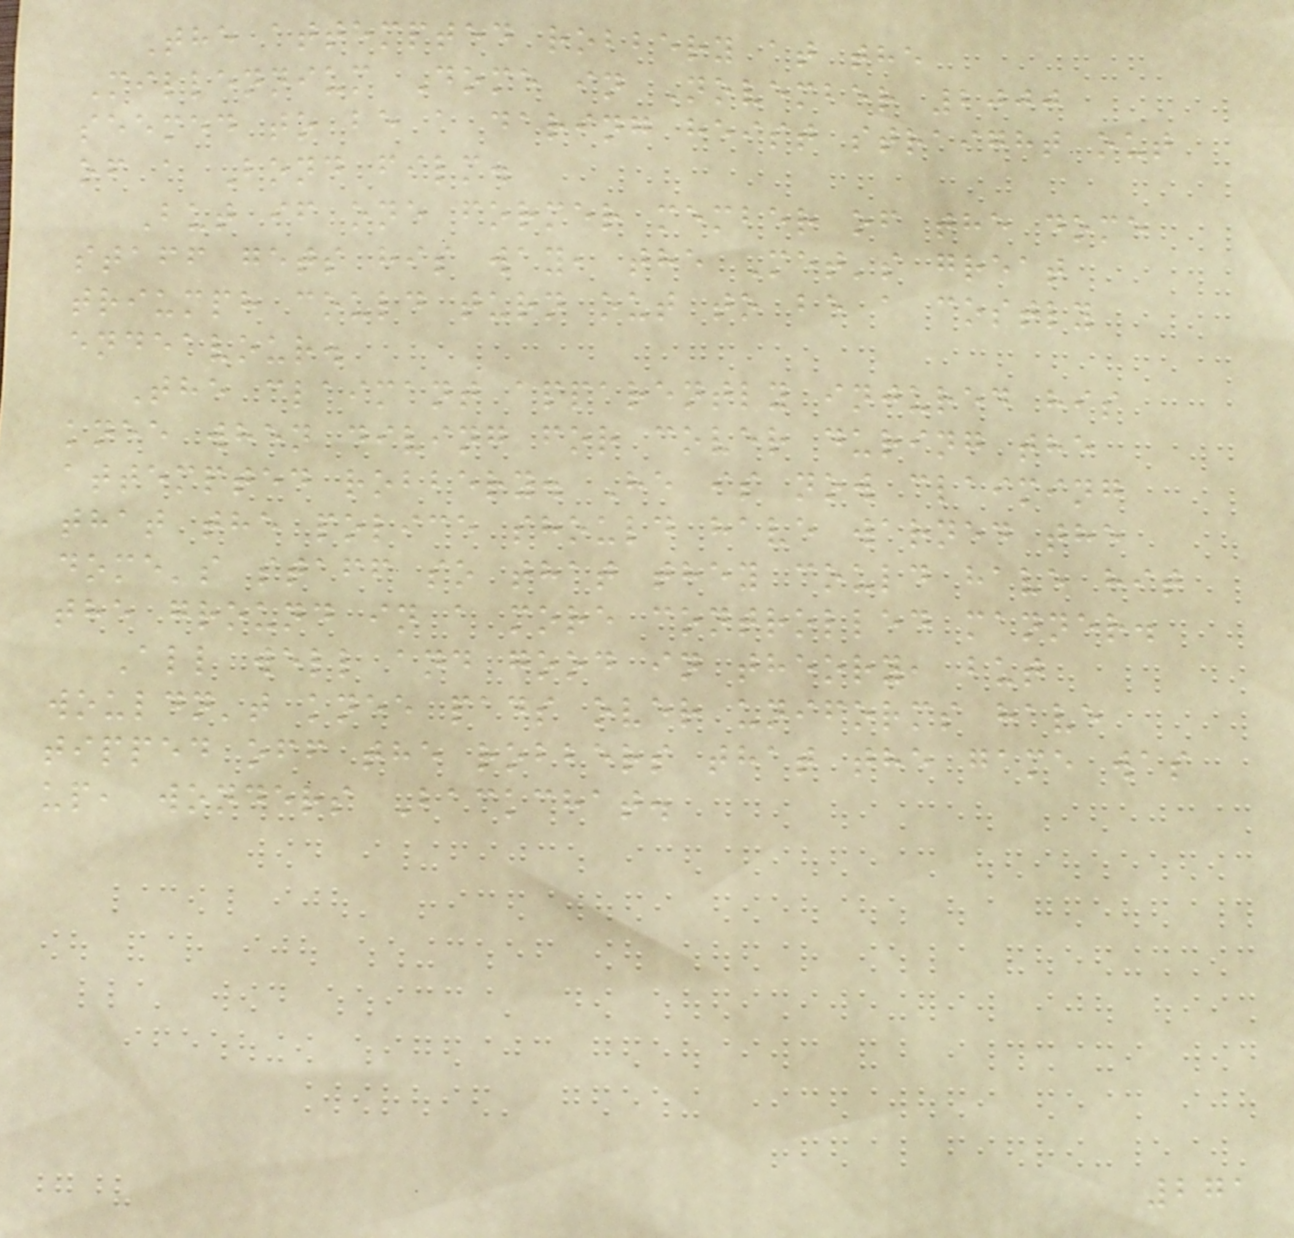The attempted robbery at the
Millennium Dome in November 2000
seemed to be a daring heist straight out
of a Bond film.
But if one former member of the dome
staff gets his way, the Met's great
triumph could turn out to be a costly
endeavour.
The claimant apparently injured his
knee when diving for cover during the
attempted robbery. He is now claiming
that the police should have warned the
dome's staff so that they could have hit
the ground in a more controlled manner.
All well and good in theory, but
wouldn't knee pads over uniforms have
tipped off the robbers that the game was
up, wonders Backchat.
271
